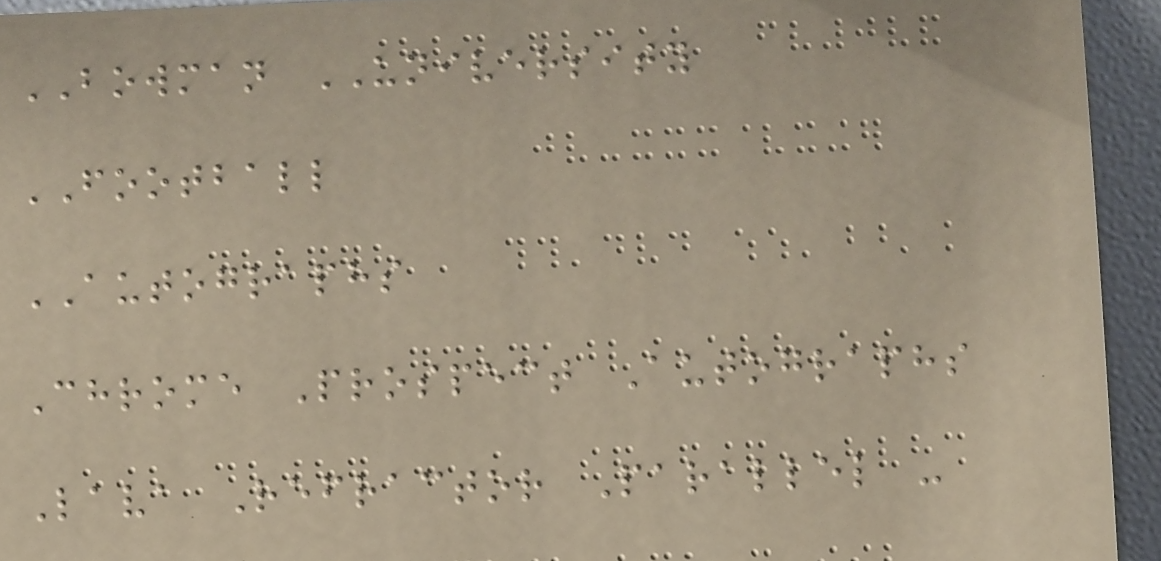BOWMAN UNIVERSITY
FOOTBALL
AUTOGRAPHS
Chrome Prospect Autographs
Lava Refractor Parallel -
